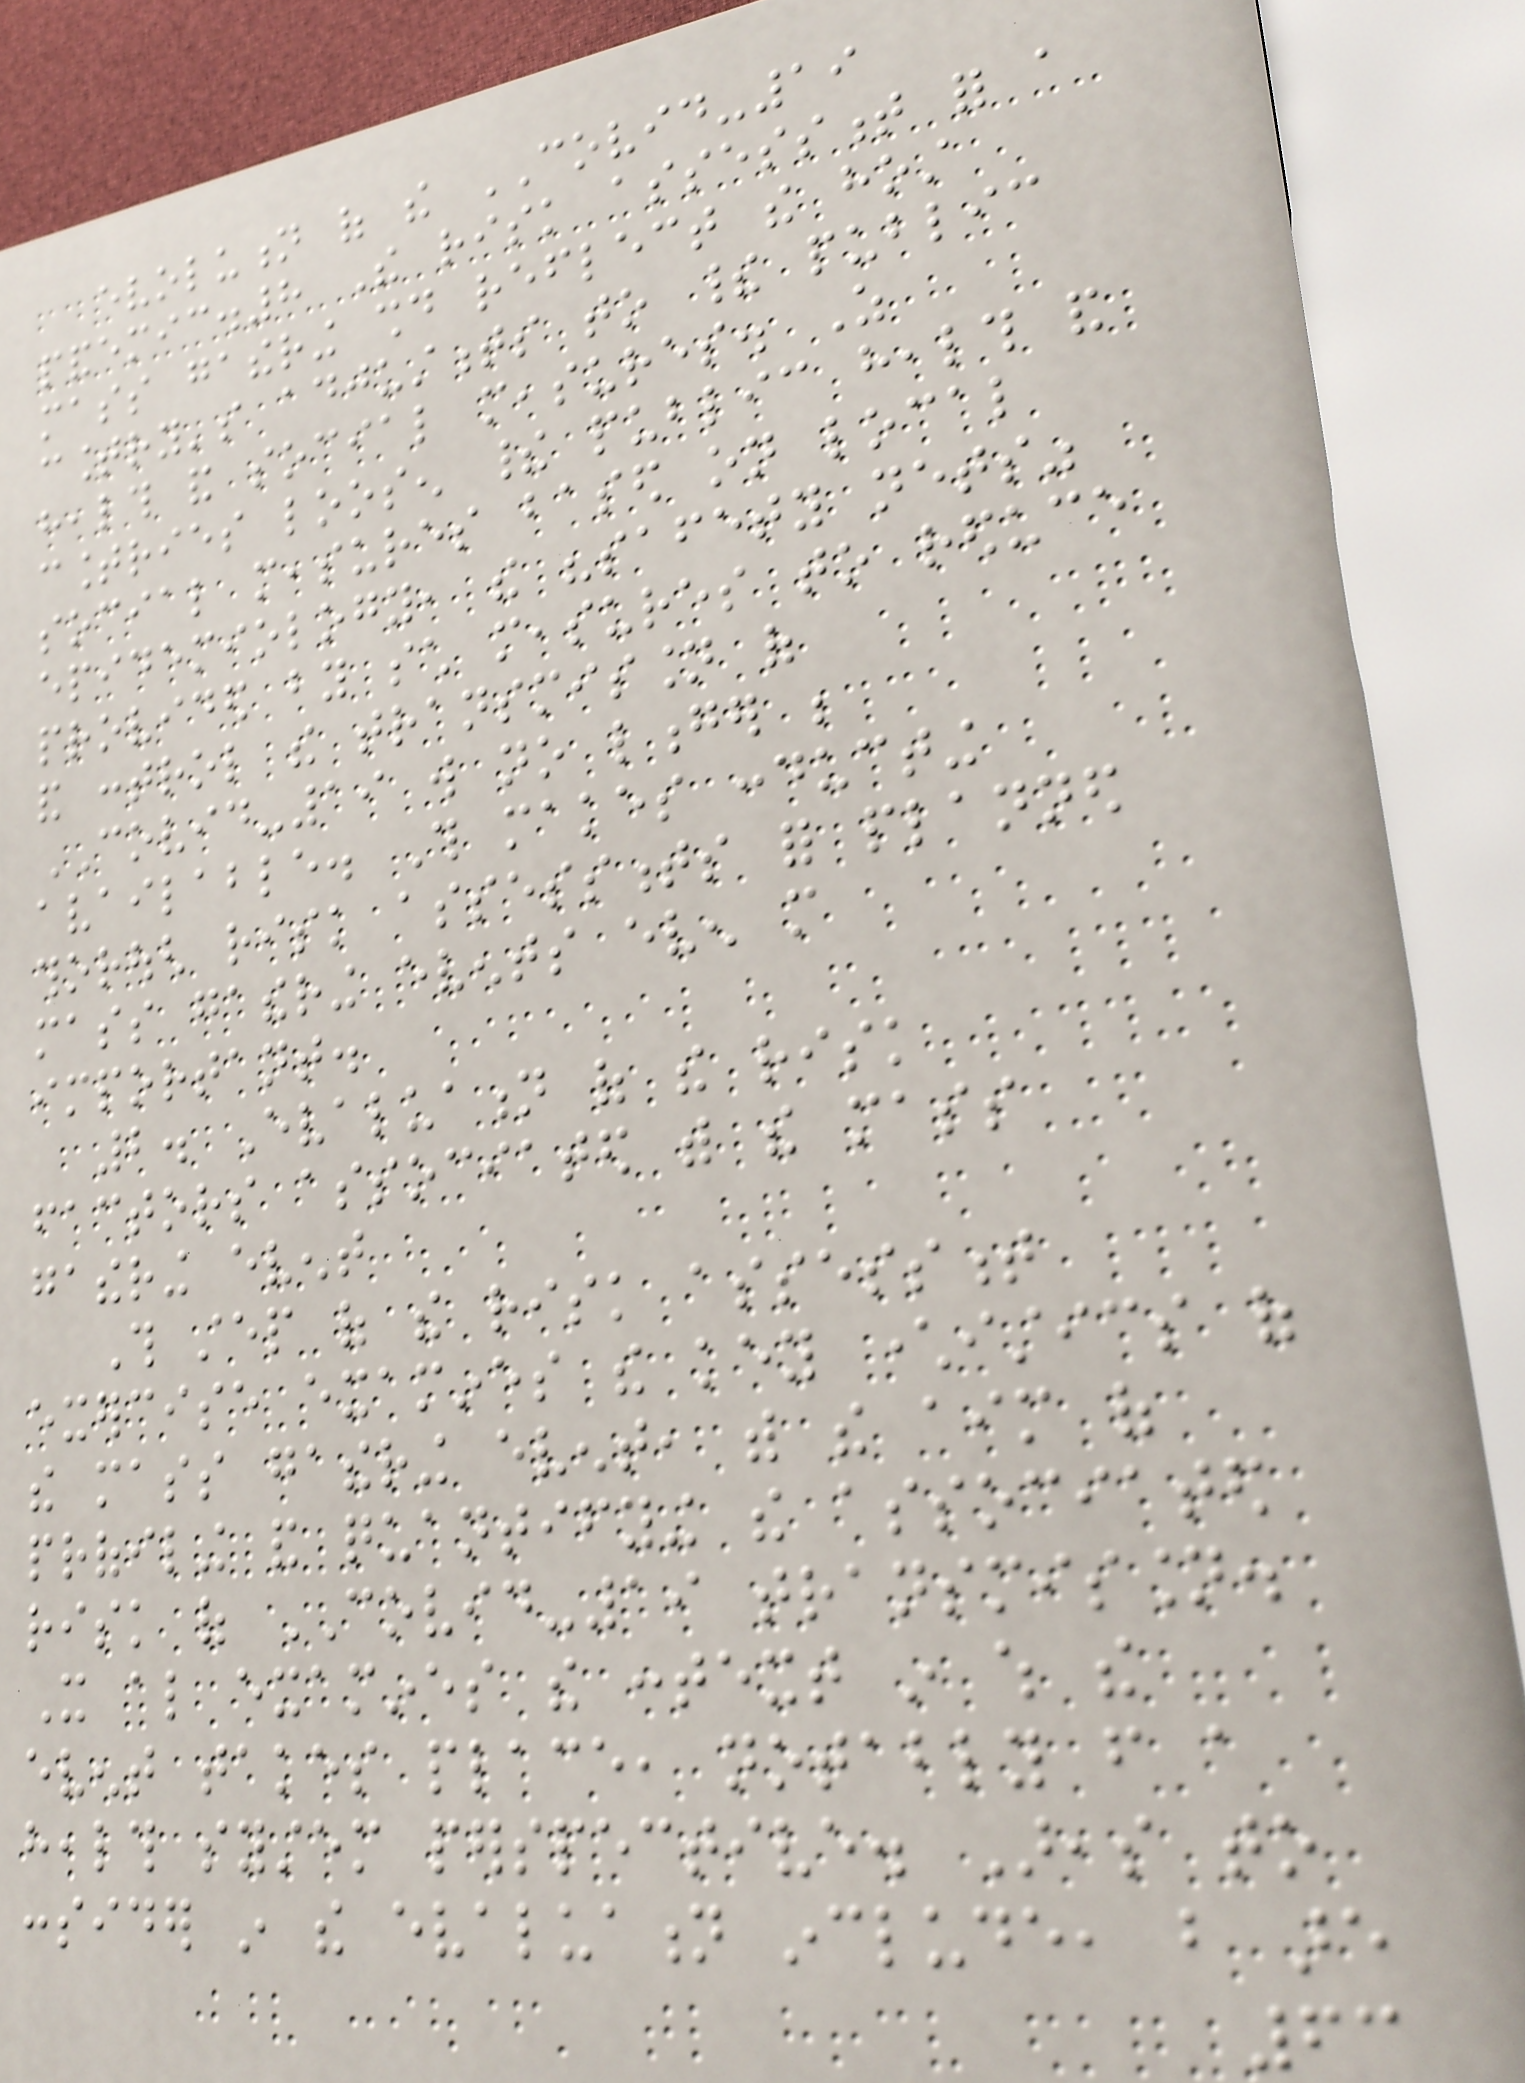evolution of the COVID-19
pandemic.8 The risk assessment for a
mass gathering should reflect the host
country's adjustments to their public
health and social measures. As
countries loosen their public health and
social measures based on local
epidemiology, the "safety nets"
provided by such measures to reduce
and control the transmission of
COVID-19 will no longer be
available. This makes conducting
thorough risk assessments for planned
mass gathering events even more
important.
2. Evaluation of the risk
factors associated with the mass
gathering event
This step of the risk assessment
exercise examines the key characteristics of
the mass gathering event, with the aim of
profiling and quantifying the associated
risk of COVID-19 transmission.
It also examines the context in which the
event takes place, notably from a
health system perspective. Areas to
consider in the evaluation include, but are
63
